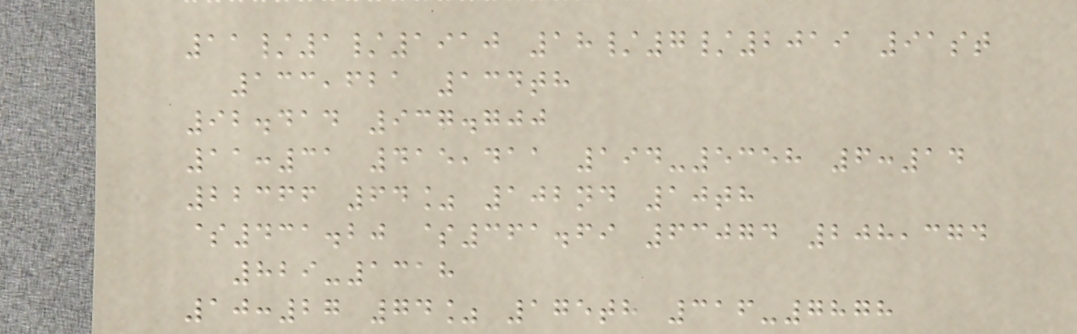11/1/1910 18/7/2019 91st
133,621 134th
92.414 937.700
11:31 415,411 194-5358 6:14
22366 64% 102nd 10th
$431.20 $361.69 63074 208,374
829-1318
10:27 74% 175th 316-7878
